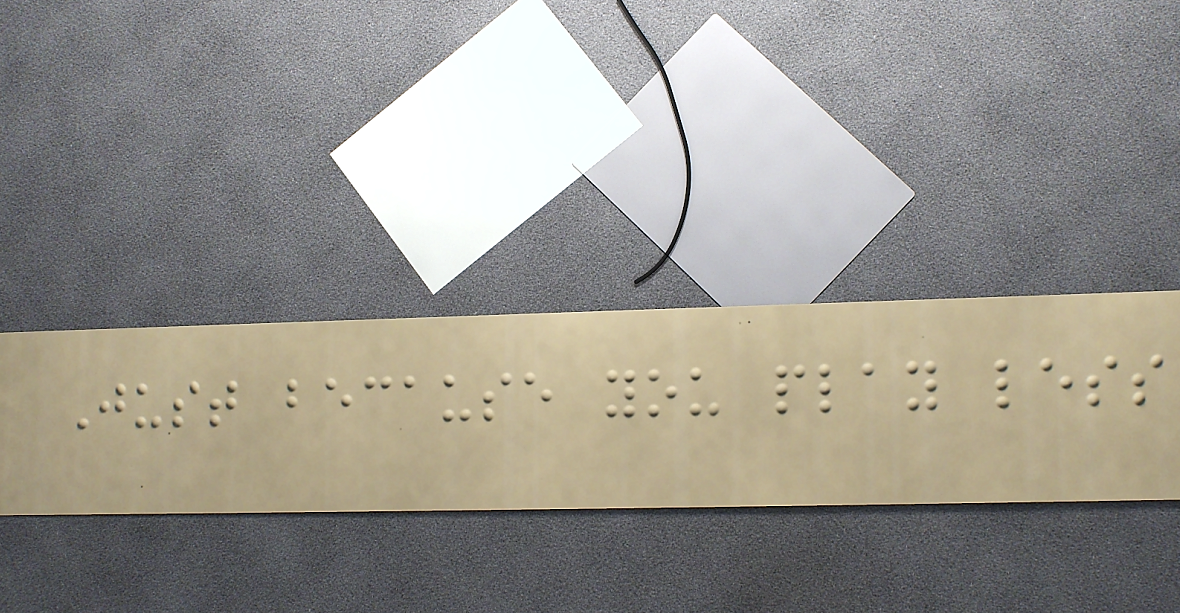Just because you play less
